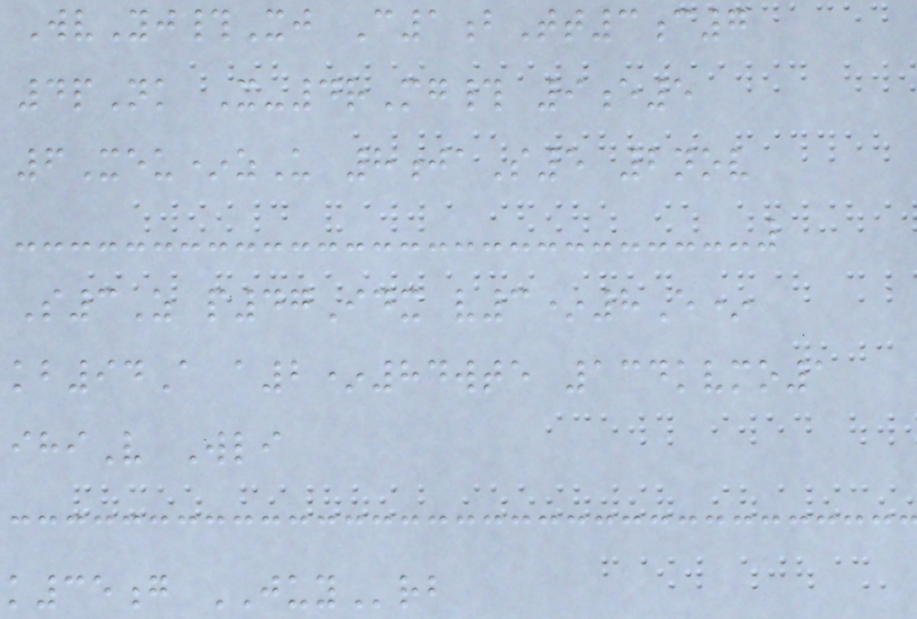WvYj#Xj C1bTt3c7
4pNk X-4rMg# 9e5
6Xeu*zU 8jaS5 2nov
S3Z p47Idx v3*8E*
kb94A a2*84wte 134kvmo1
ihiV Wli
k35g JUYrb
